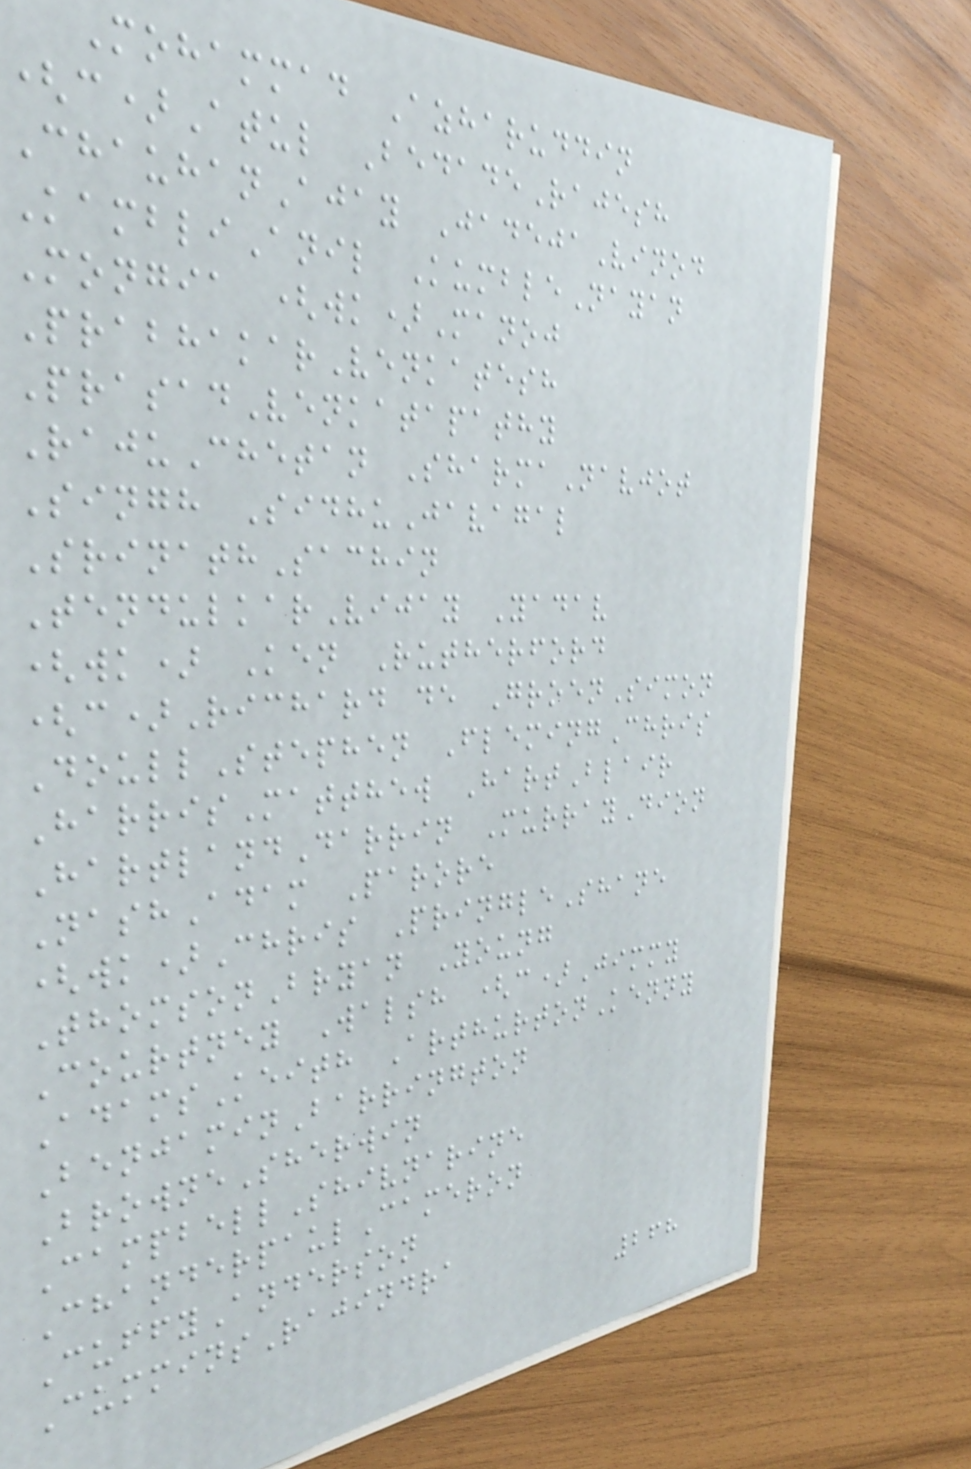Mohammad Azharuddin
(c)Atul BedadeRajesh
ChauhanAjay JadejaVinod
KambliAnil KumbleNayan
Mongia (wk)Manoj
PrabhakarVenkatesh
PrasadVenkatapathy
RajuChetan SharmaNavjot
Singh SidhuJavagal
SrinathSachin
TendulkarVijay Yadav
(wk) Ken Rutherford
(c)Richard de GroenSimon
DoullStephen FlemingChris
HarrisMatthew HartBlair
HartlandDarrin MurrayDion
NashAdam Parore
(wk)Chris PringleShane
ThomsonBryan Young
Courtney Walsh (c)Jimmy
AdamsKeith ArthurtonKenny
BenjaminBarrington
BrowneSherwin
CampbellShivnarine
ChanderpaulCameron
CuffyAnderson
CumminsRajindra
268
